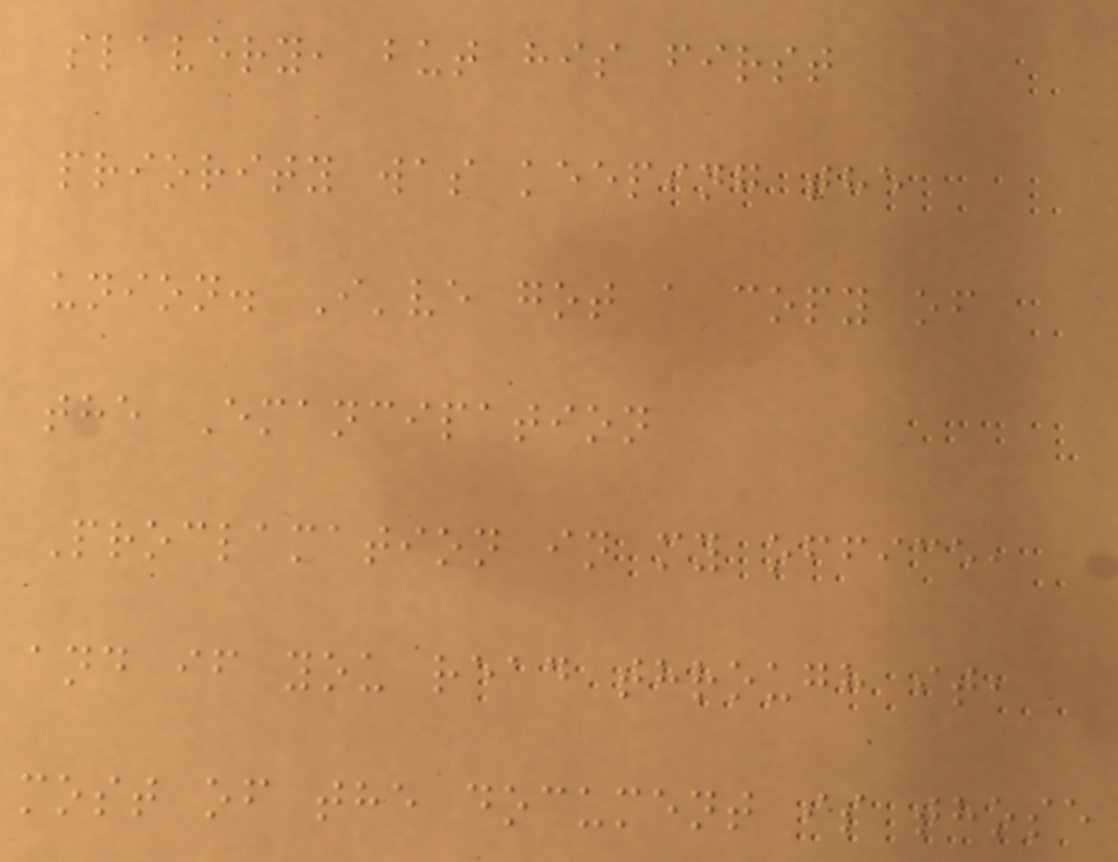slavery, but his first
priority was keeping the
union. I've got a copy of
the Emancipation
Proclamation in my office,
and if you read through it,
most of the document is those
